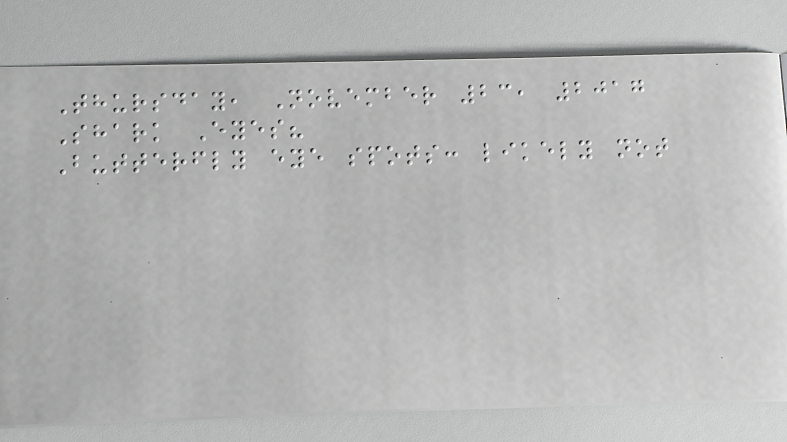Thursday, November 23, 2017
Shark Eyes?
Butterfly eye spots: likely not
